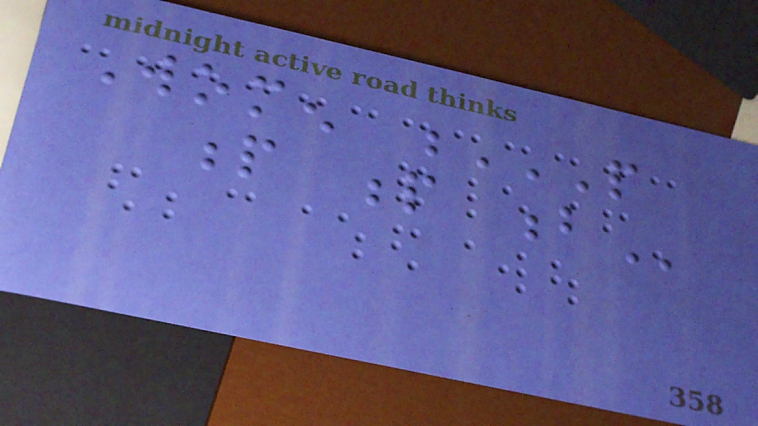Women P
P P B
